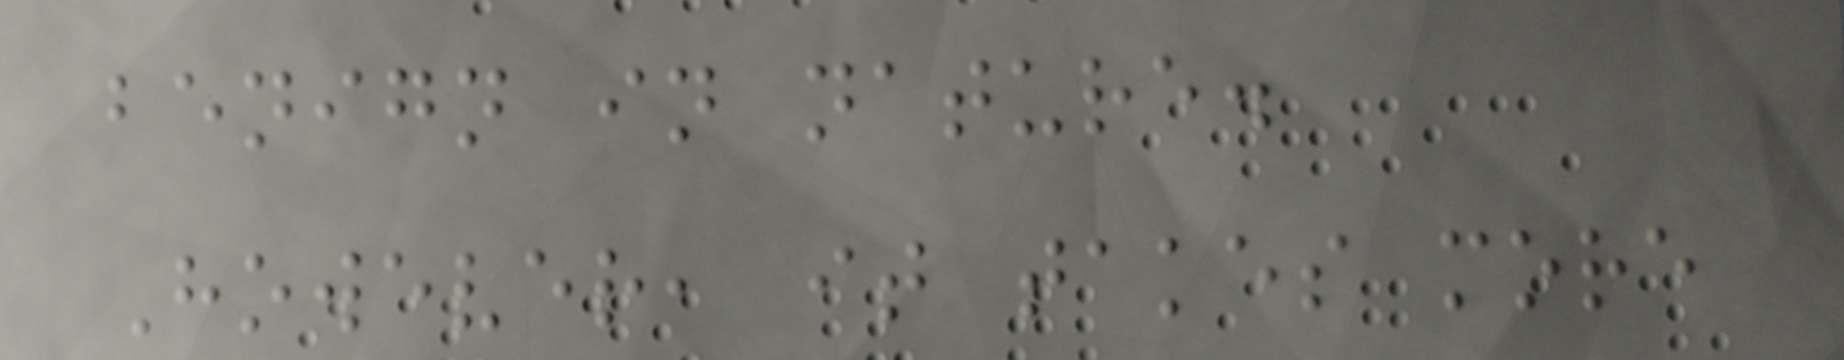benign in nature.
However, it takes more
